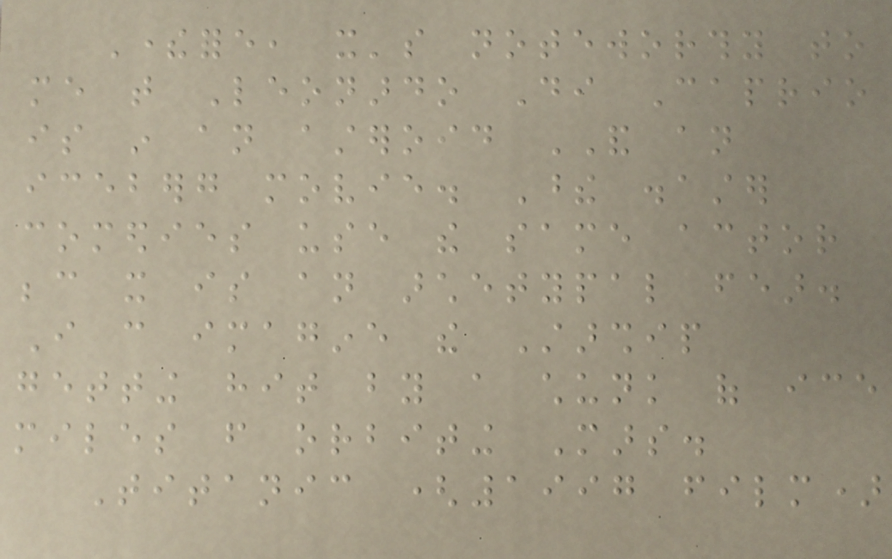Therefore, it's noteworthy to
me that Leonardo Di Caprio
is in an asteroid AND an
iceberg movie. These disaster
comedies use the same actor
because it is an archetypal fear.
I can imagine the Starship
getting hit by a chunk of ice
miles from orbiting Mars.
Titanic (1997 film)
